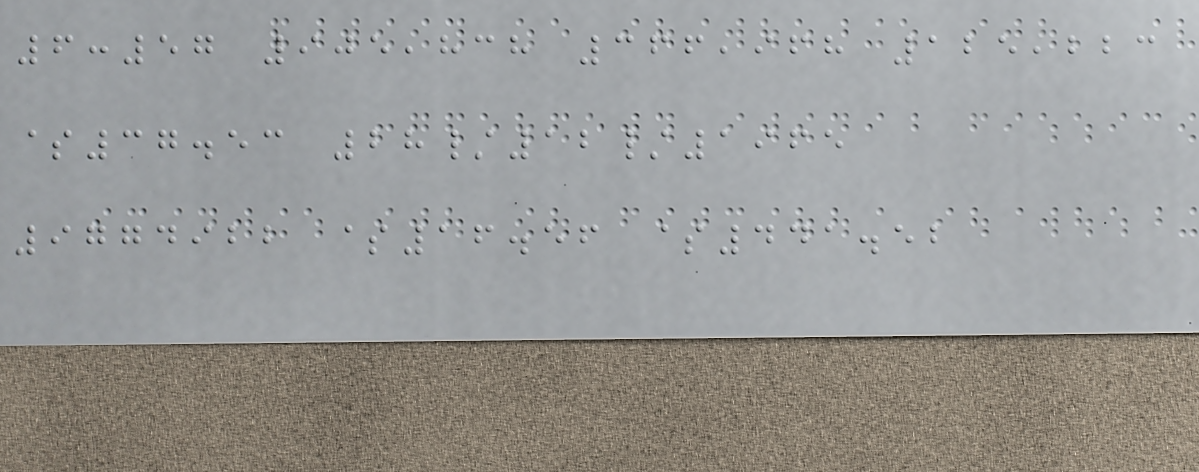6:57 905,838 366,968 125,223
$37.53 28/12/1965
9774922 $16.56 $441.52
